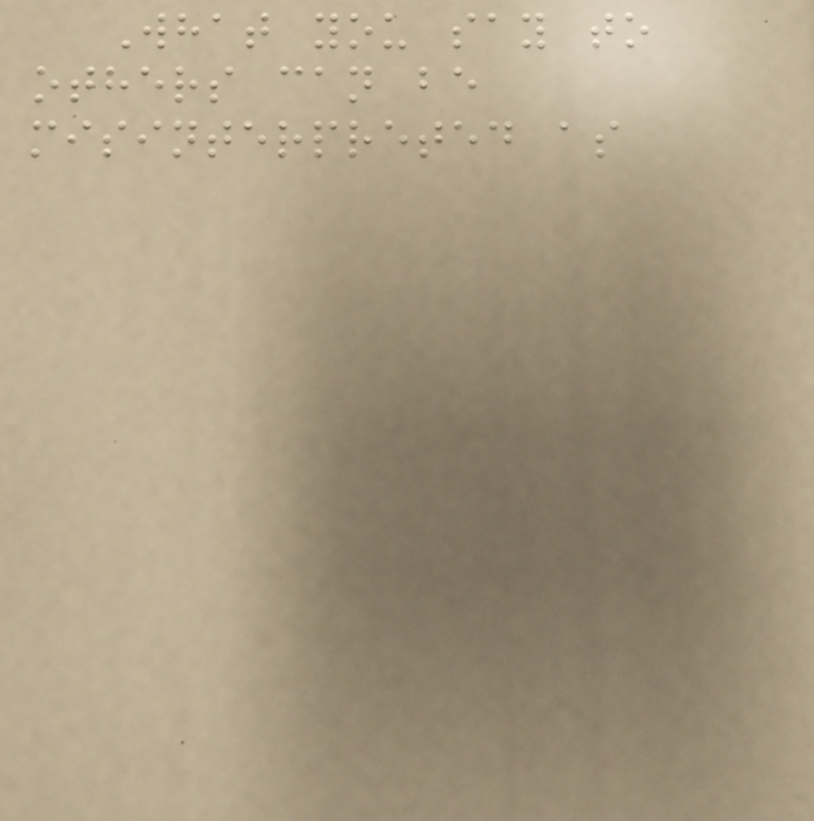What you say to
others can be
misinterpreted as
